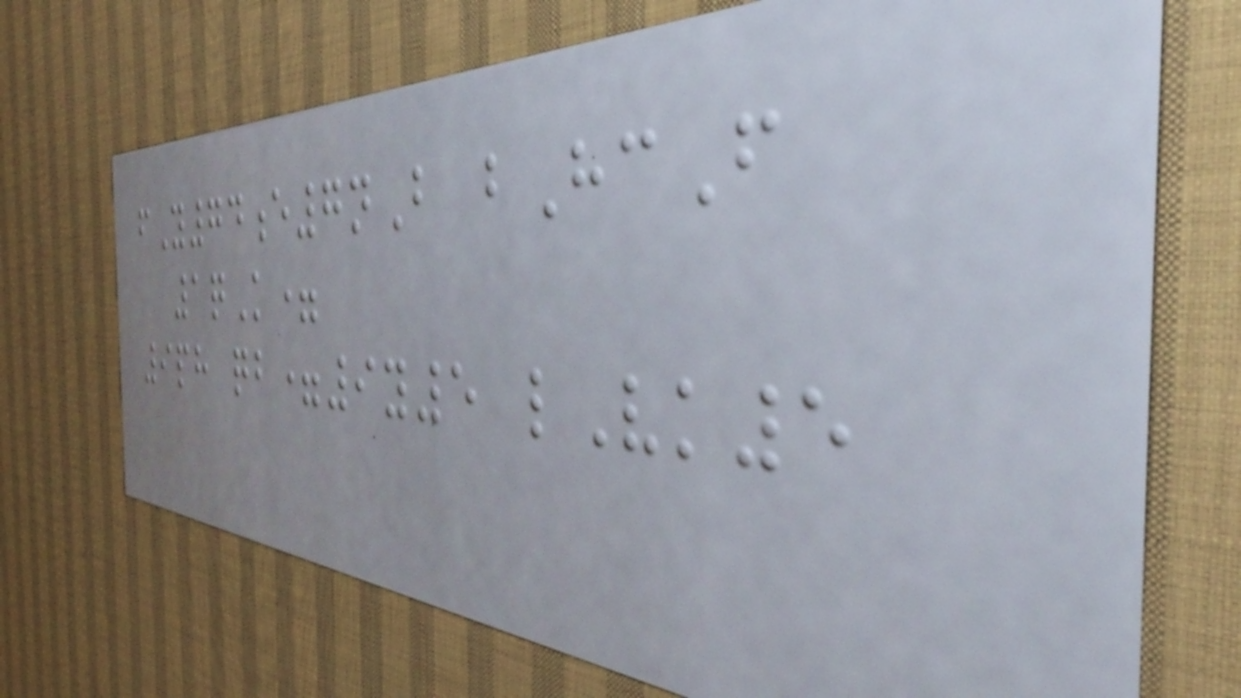fY74e7nB bHcF
1qK=
9ph qb=9y5 lVk5
